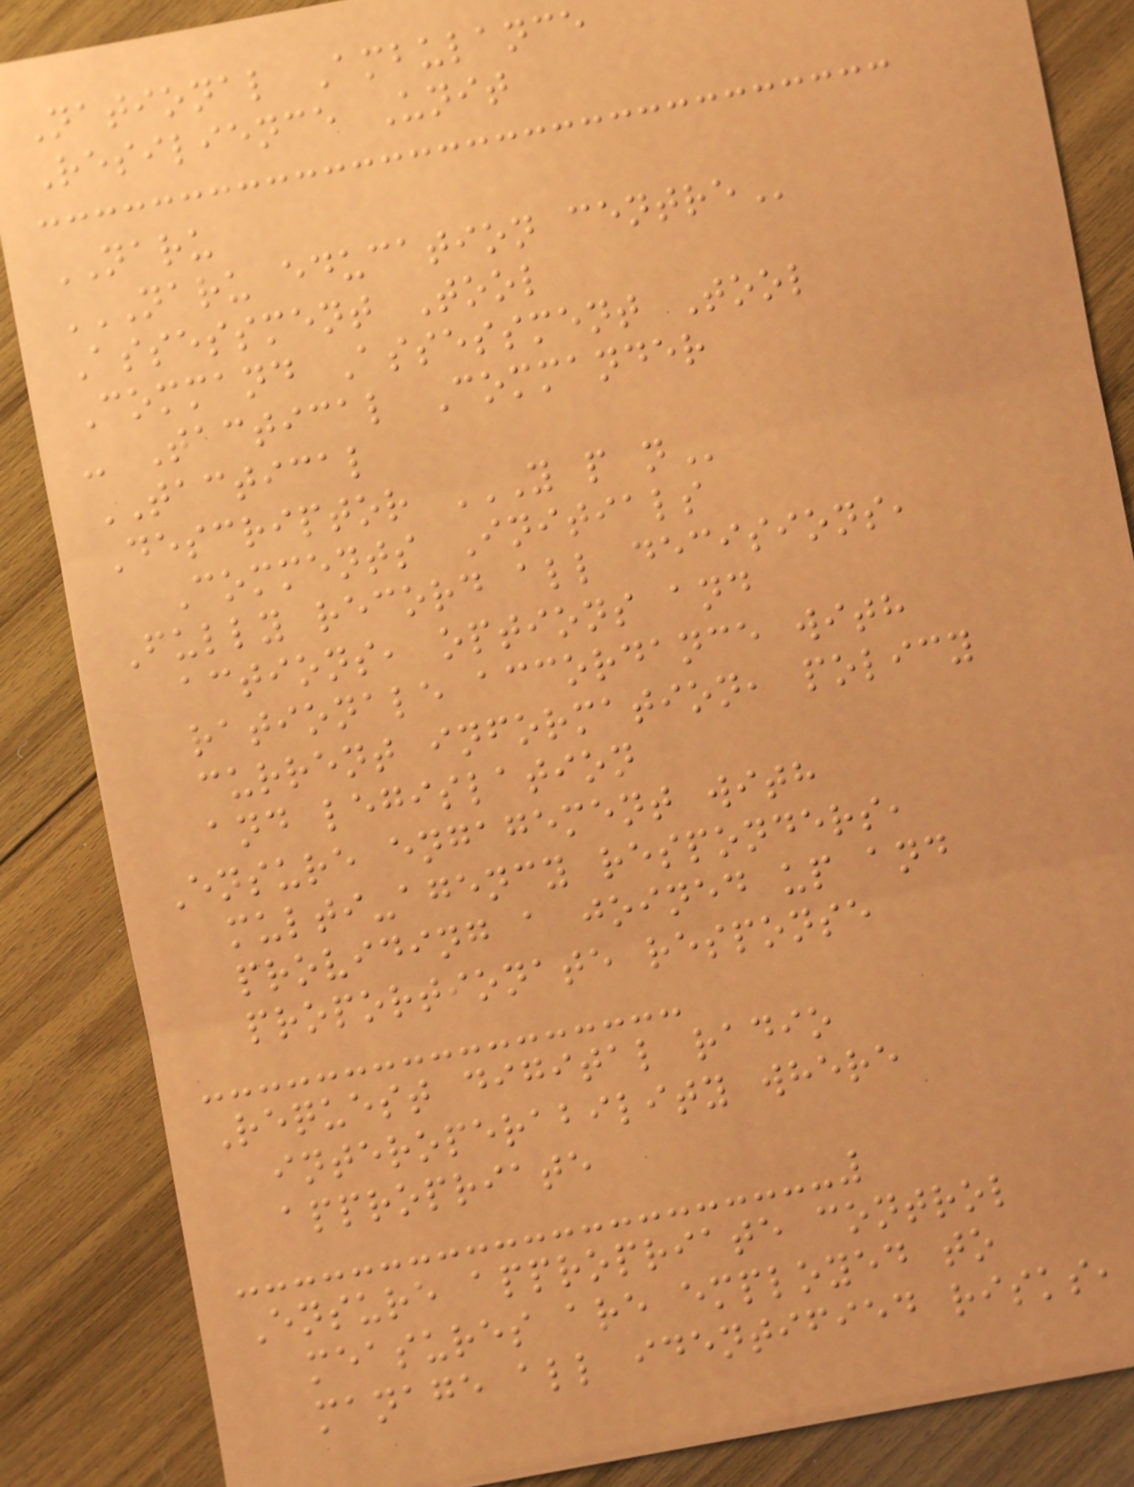National Ambulance
Resilience Unit
NARU
NARU EDUCATION CENTRE
Assessment Tool
Command Assessment Tool
- Tactical Commander
TACTICAL
Descriptor Y P N
Comments Initials
Fully record all decisions,
actions, options and
rationale accordance with
current information, policy
and legislation
Ensure engagement with
multi-agency responders,
providing a joined up and
proportionate response
Request digital radio
interoperability where
appropriate
Ensure appropriate control
measures are employed to
manage all identified risks,
